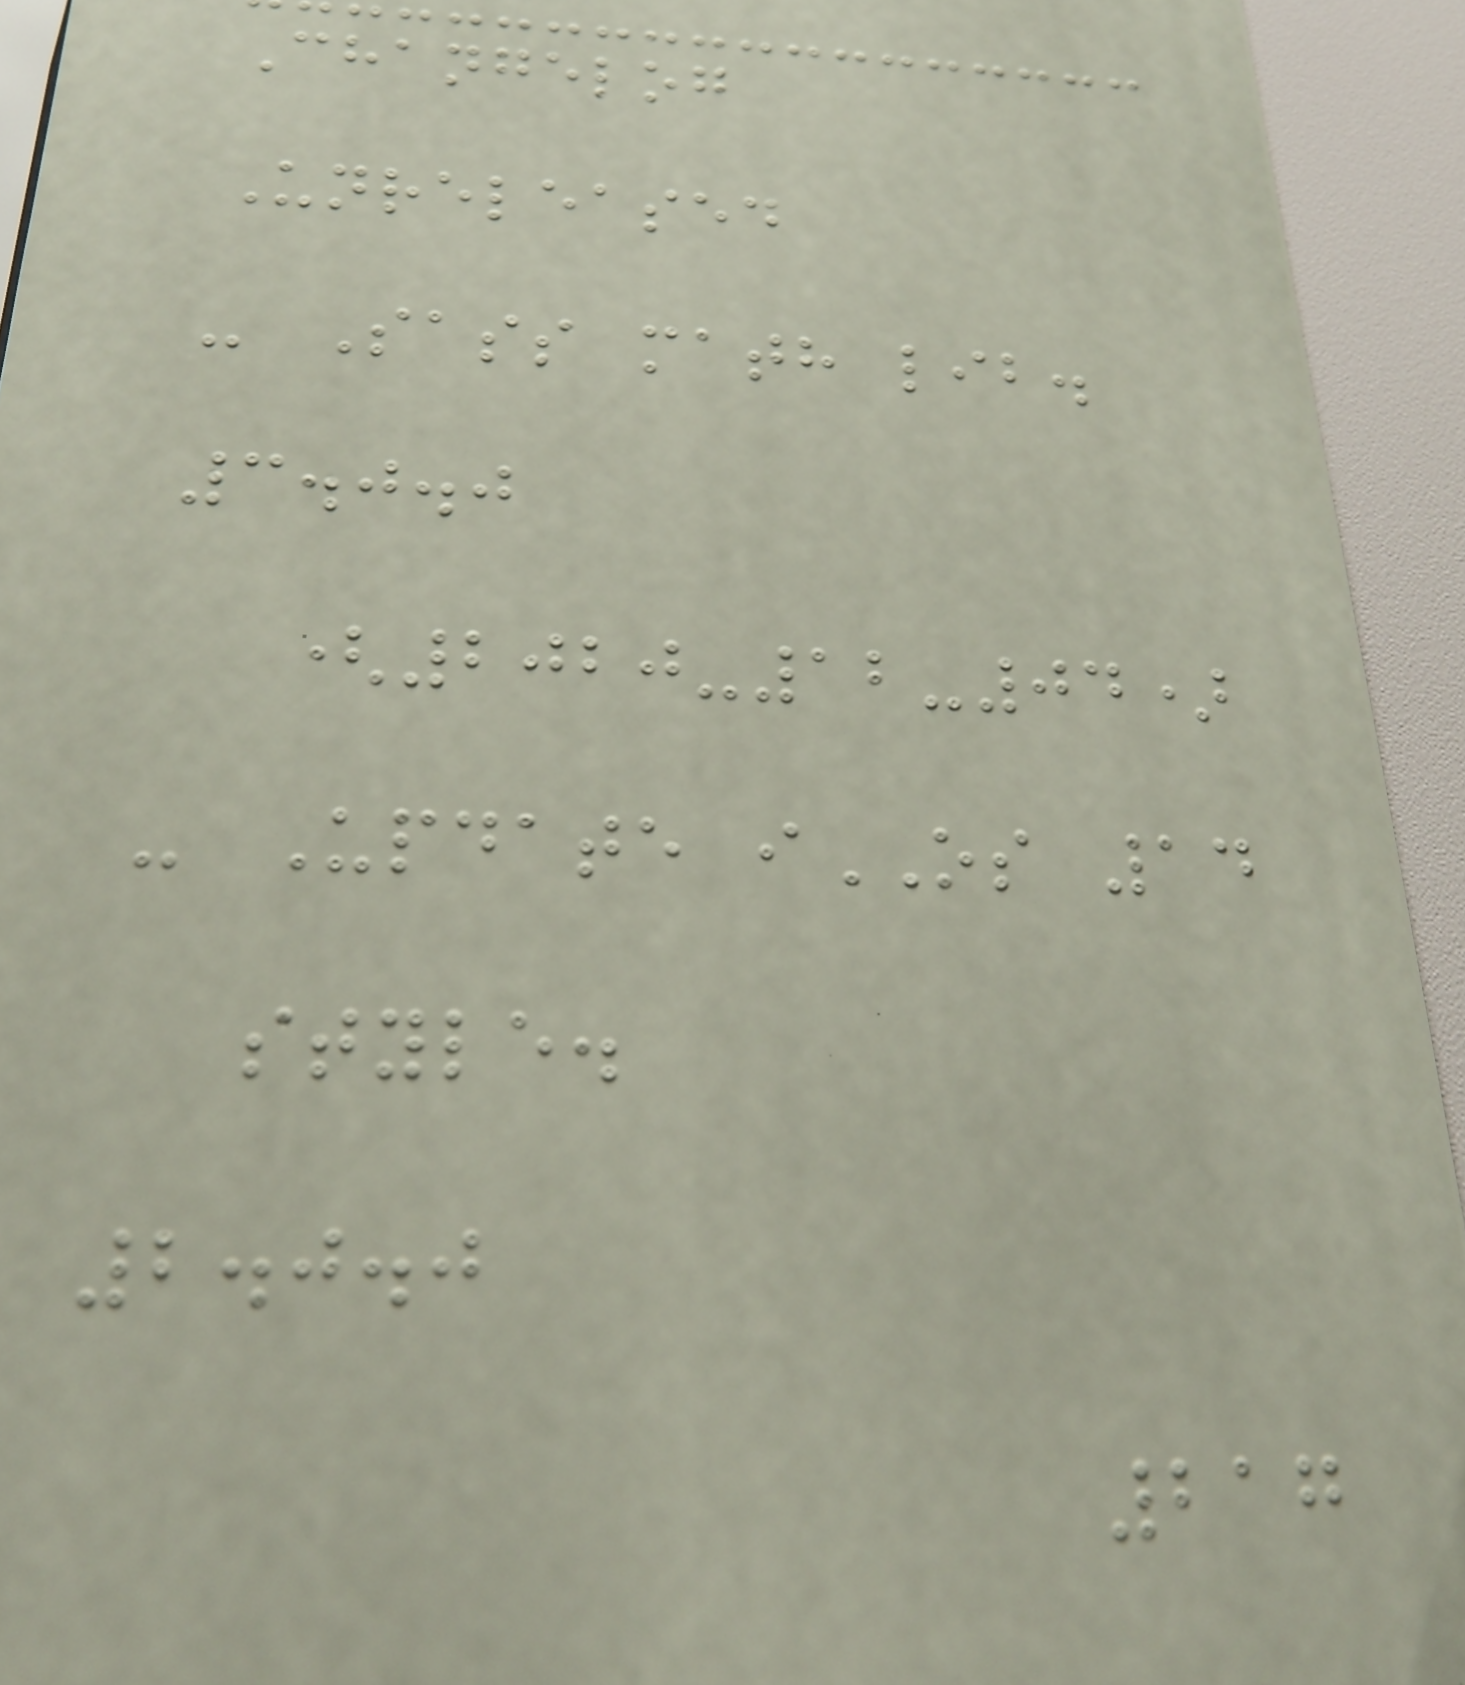Changelog
Unreleased
- Sass math lib.
3.0.0
(2020-12-04)
- Update iOS 14
style.
2.0.0
217
